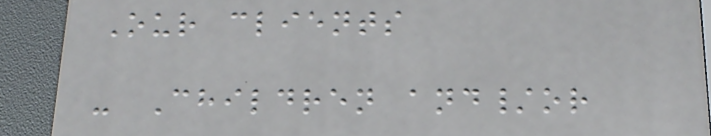Our clients
- Children and/or
